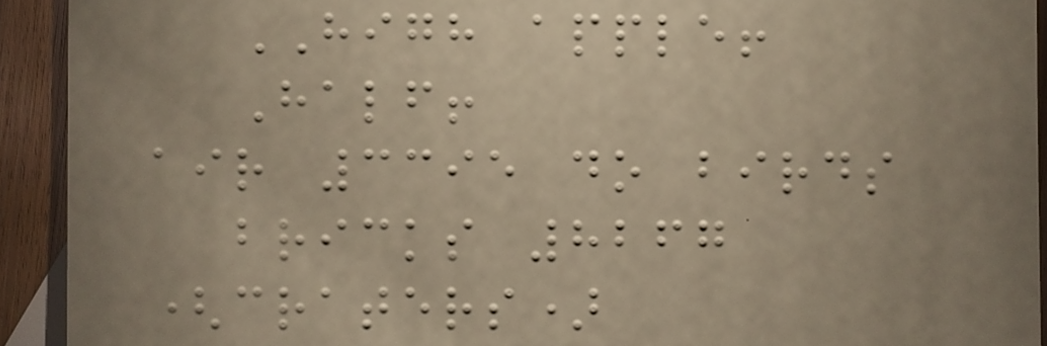HIGH apple!
Half!
air 3395 do birds
bricks 8267
(craters)
